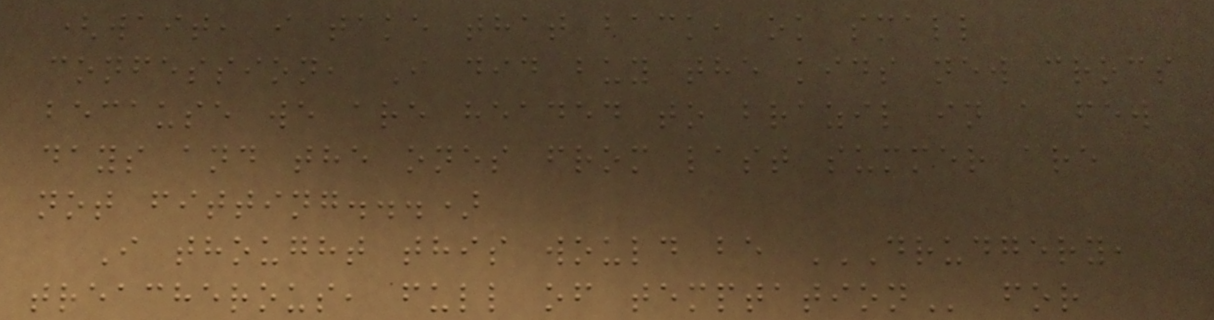(wait, i take that back, ok small
confession, I did buy the kids new crocs
because we are headed to brazil in a few
days and the ones from last summer are
not fitting...)
I thought this would be DRUDGERY,
TREACHEROUS, FULL OF TEMPTATION for
